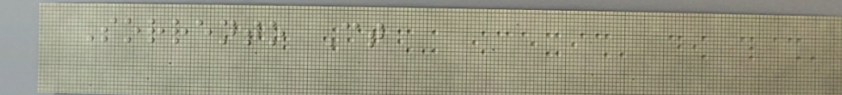Sorrento Ct
